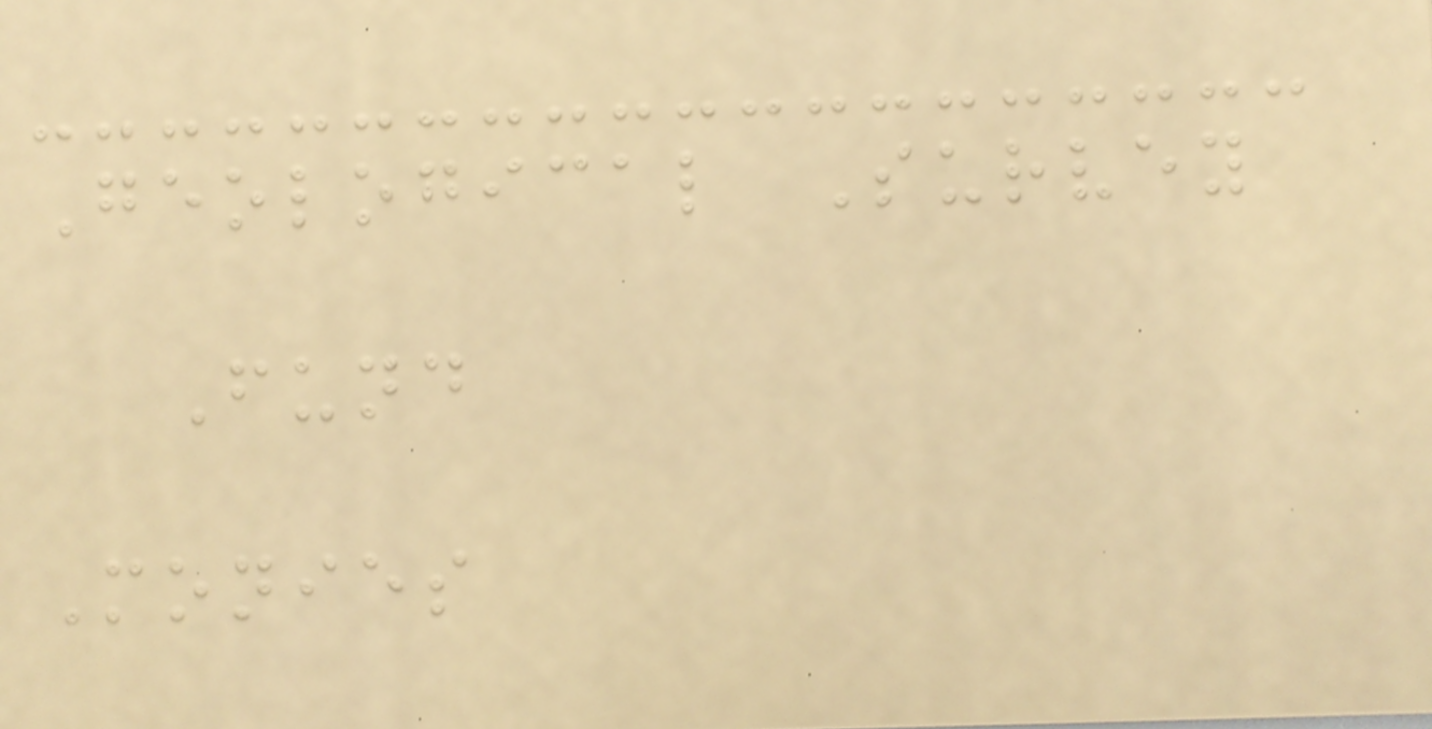Geological Survey
Fund
Monies
